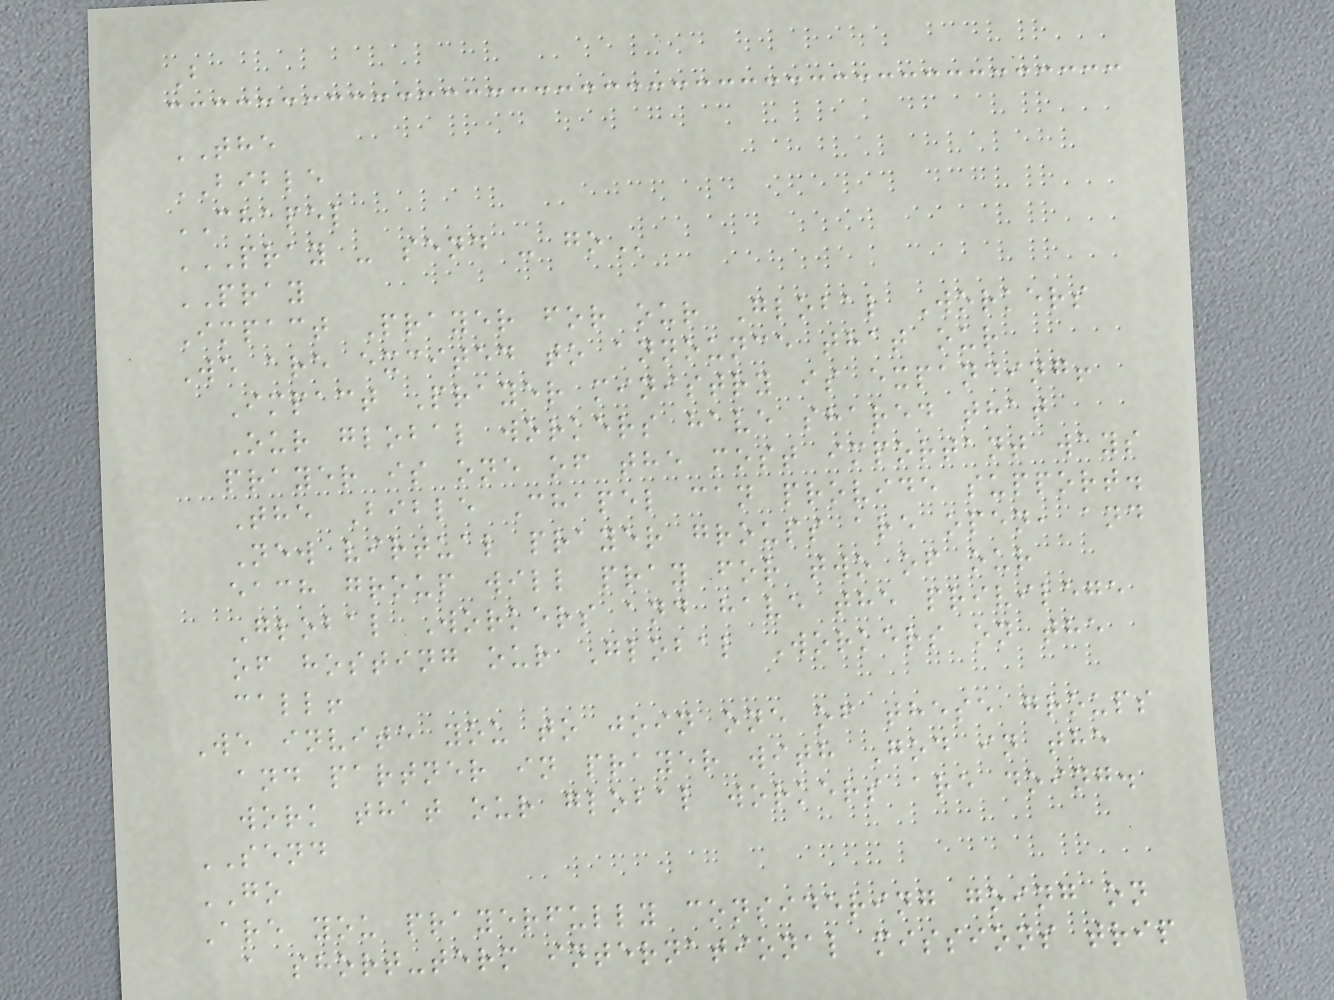B
THE
BIBLE
CHAPEL
PRAY - SEND - GO
PRAY
Impact Prayer for our Global Workers
We are excited to announce that our
Impact Prayer ministry is expanding!
Our global workers have shared that
prayer is one of the most important ways
The Bible Chapel can provide support.
New virtual prayer groups are open, and
each group will pray for two of our
Global Workers and have the privilege
of hosting our Global Workers on the
call!
We invite you to join one of these groups
and partner in prayer with God in the
work that our global workers are doing.
SEND
GO
Are you prayerfully considering going on
a short-term international missions trip
